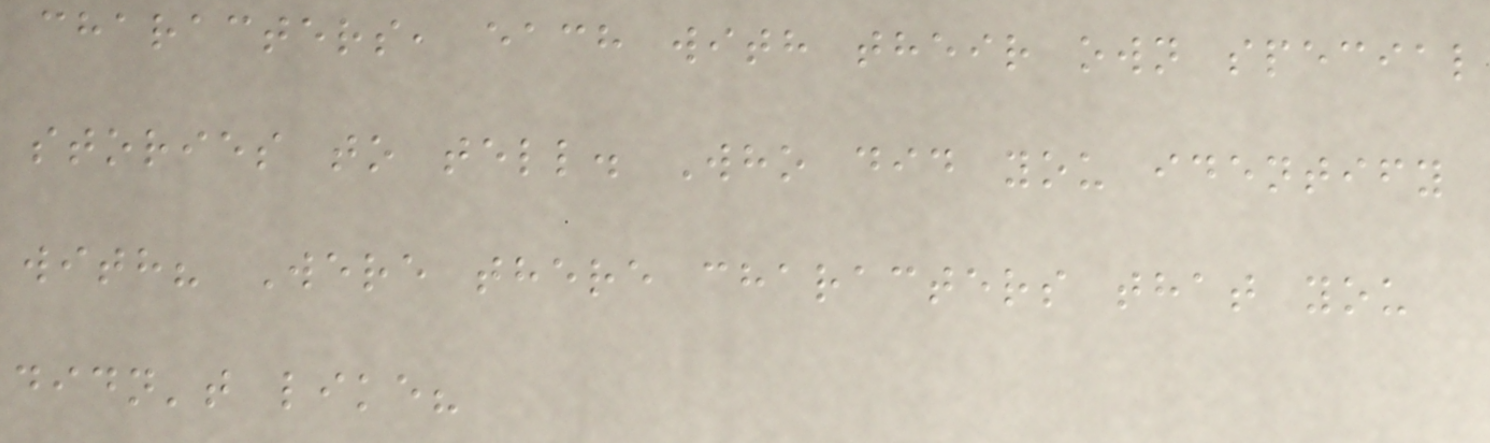characters, each with their own special
stories to tell. Who did you identify
with? Were there characters that you
didn't like?
